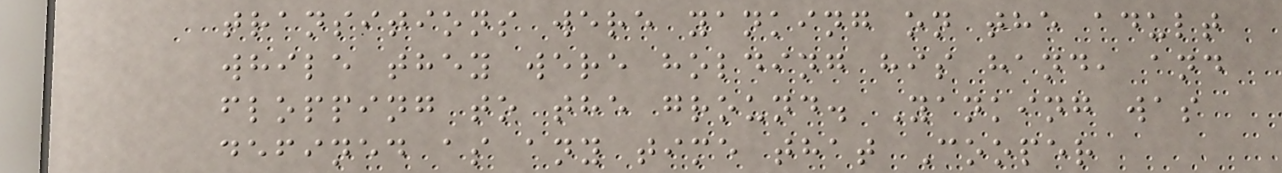transitions were yanking on the adult
while they were holding his hand, and
flopping to the ground. Yanking was
defined as any time that Cooper
